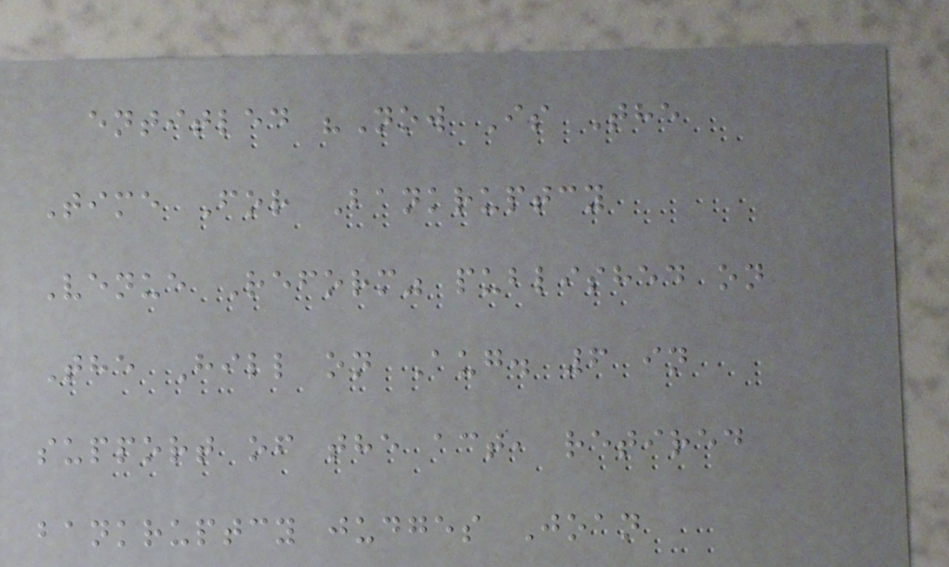entitled "Now Is The
Time For Bankruptcy
Venue Reform" published on
The Hill on Aug. 6 in
support of the act, retired
bankruptcy judges Joan
